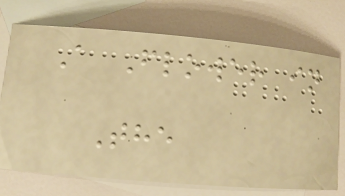A Flower in
The
